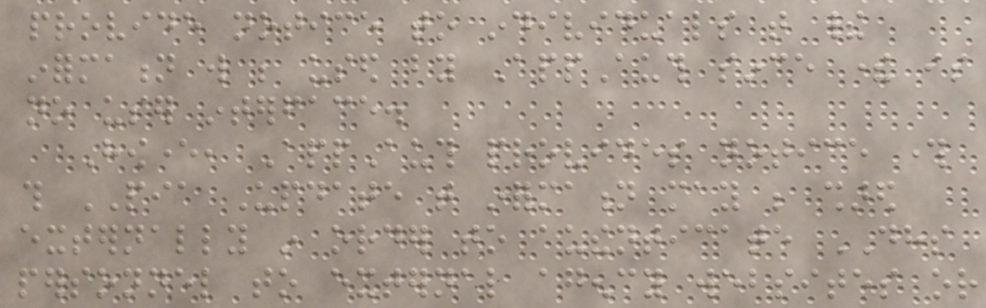provide notice to individuals that their
information will be used by AppAuth since there is
no user interface.
However, AppAuth provides notice through
this PIA Update that information may be shared
externally in order to authenticate DHS
personnel to external agency websites or
